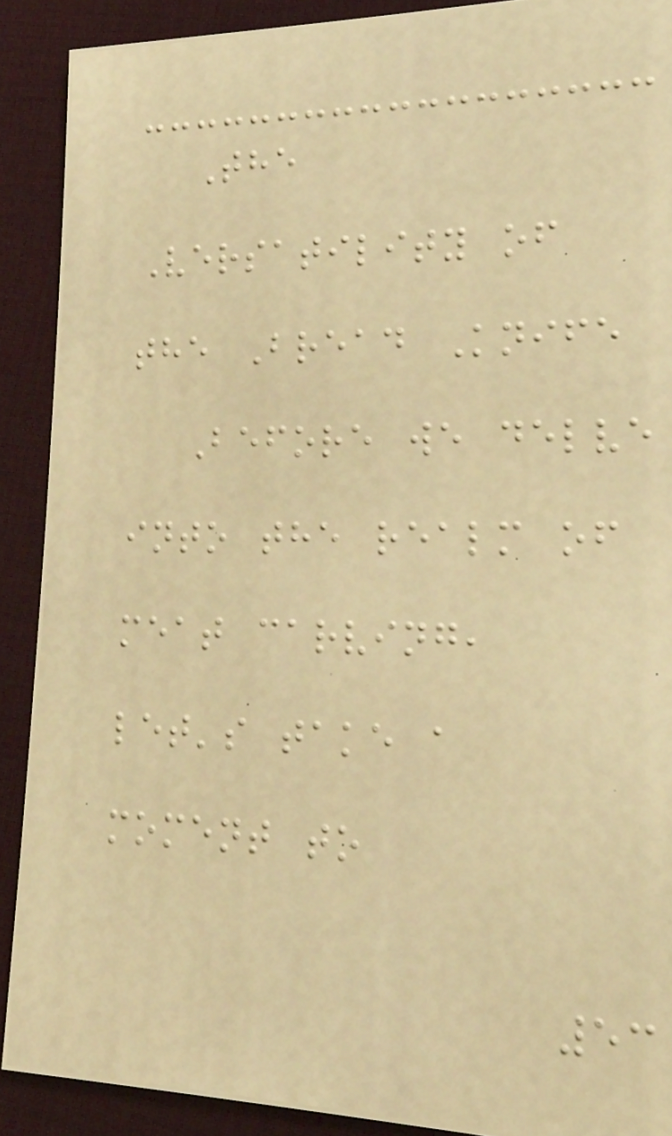The
Versatility of
the Bread Knife
Before we delve
into the realm of
meat carving,
let's take a
moment to
53
